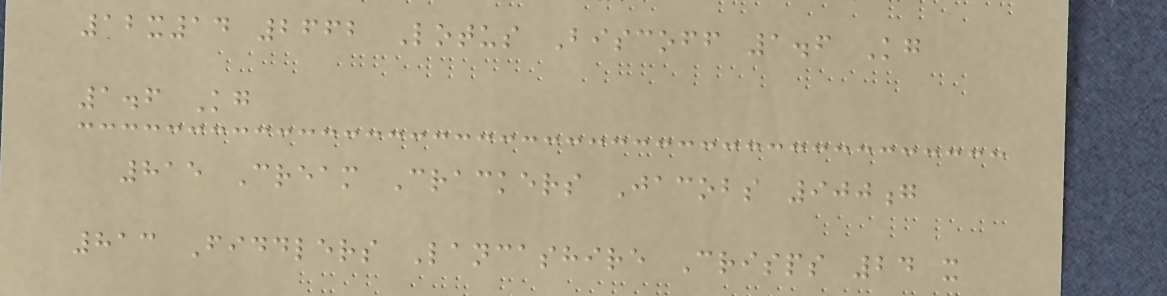12x14 2662 Lotus Biscoff 1.6 Kg
1.6 Kg
815 Cream Crackers Jacobs 900g
813 Fiddlers Lancashire Crisps 24 x
